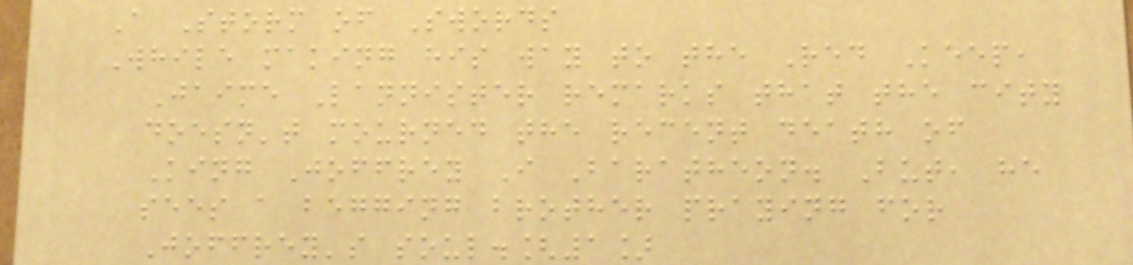A Storm of Swords
While making his way to the Red Keep,
Jaime Lannister remarks that the city
doesn't mourned the recent death of
King Joffrey I Baratheon. But, he
sees a begging brother praying for
Joffrey's soul.[1]
